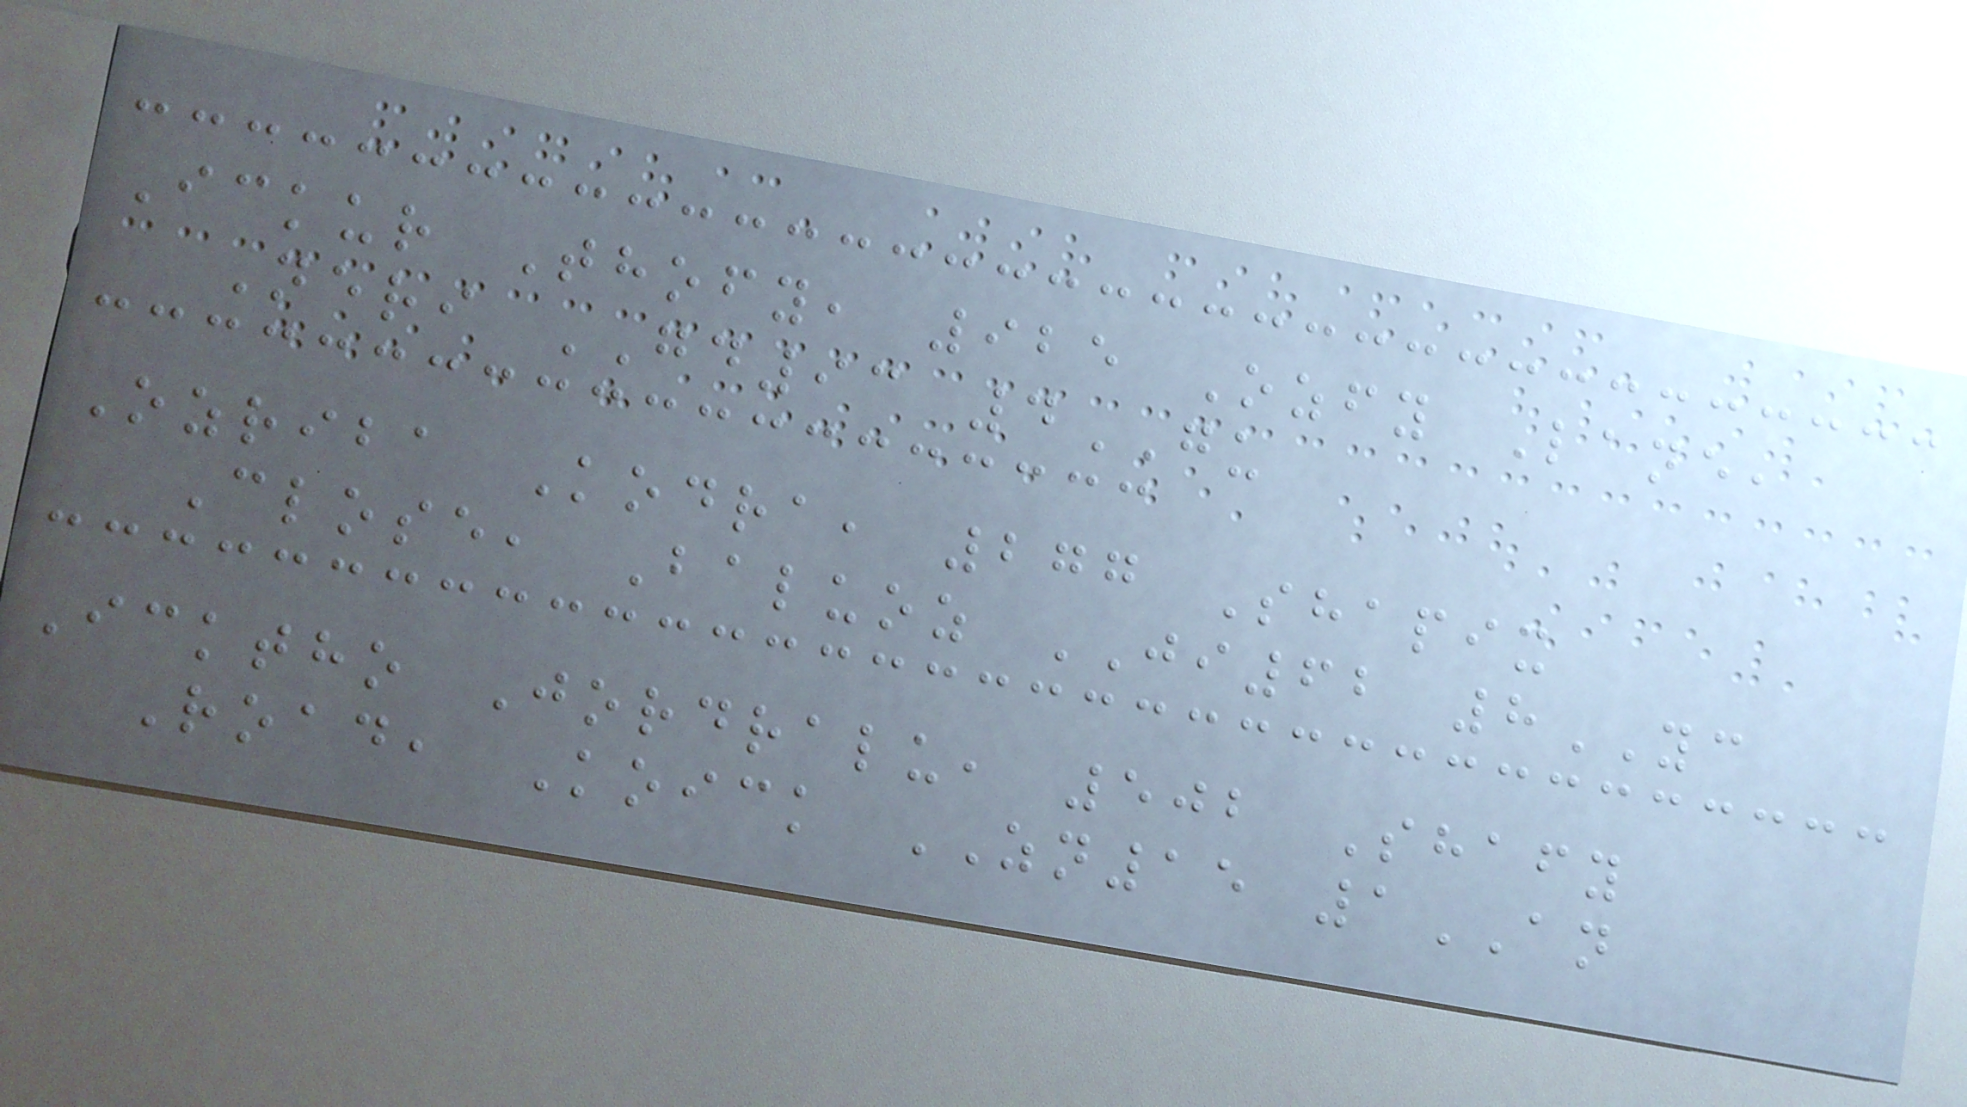Ickur Thofy, 925 Ozfy Lane,
Neri GD93 4GU
Ozriba Kodra, 277 Shapix
Close, Baluoz JI62 8YC
Icktho Jordralu, 502 Shafy
Road, Koick ZN15 1AN
